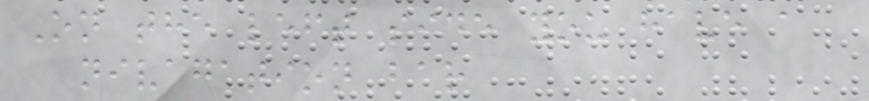On the left side you have a
nivagation bar
